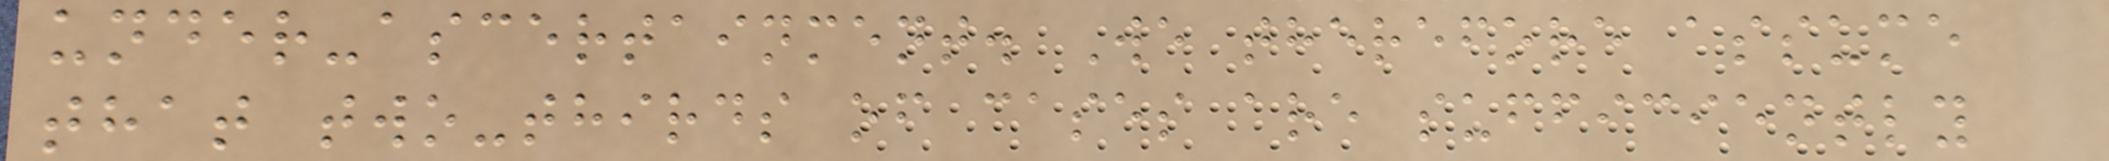under-ascertainment. We therefore assume
that two-thirds of cases are sufficiently
